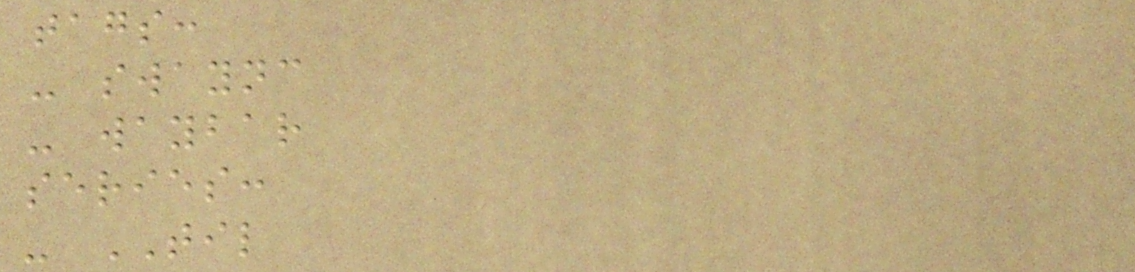tags:
- swaync
- waybar
series:
- TIL
